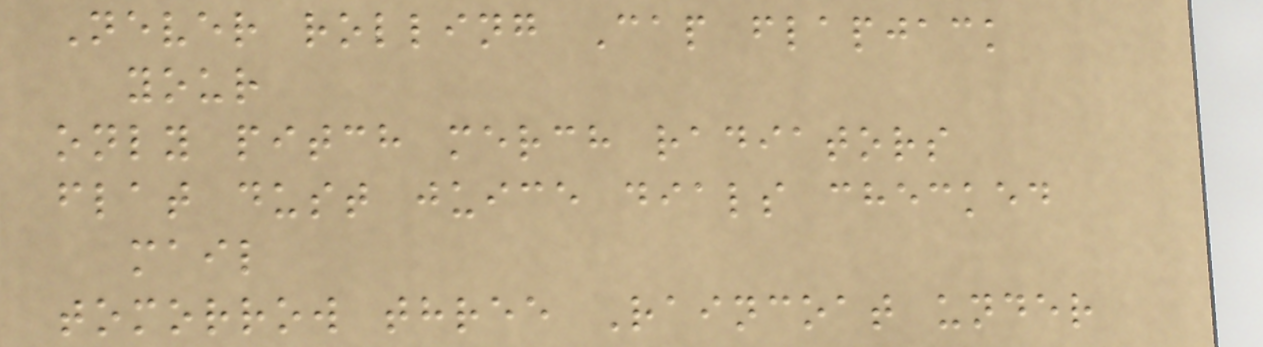Never rolling Cap flapjack
your
only pitch merch radiators
flat dust juice dials checked
mail
tomorrow three Raincoat under
